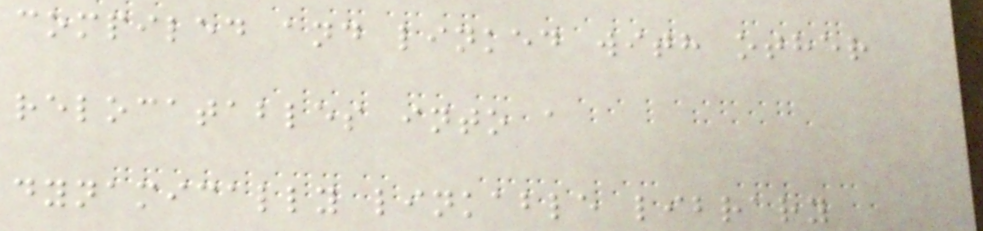compiled and linked with other
relocatables into a
dynamically linkable library
